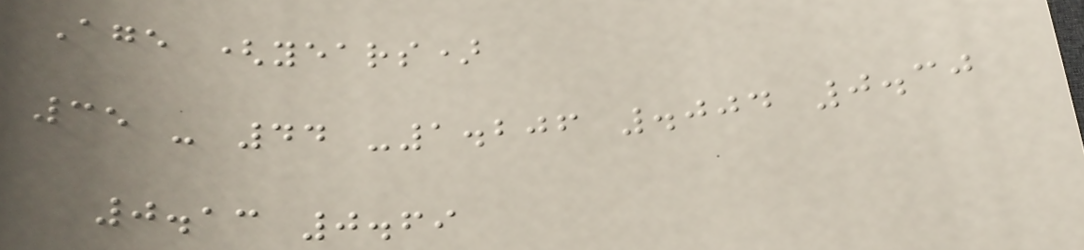Age (years)
35 - 44 -1.206 .004 0.30
0.13 0.69
